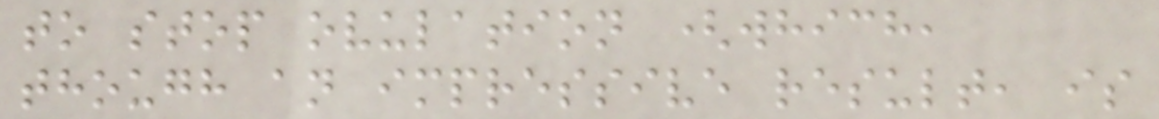to stop ovulation (which,
though an impressive result, is
